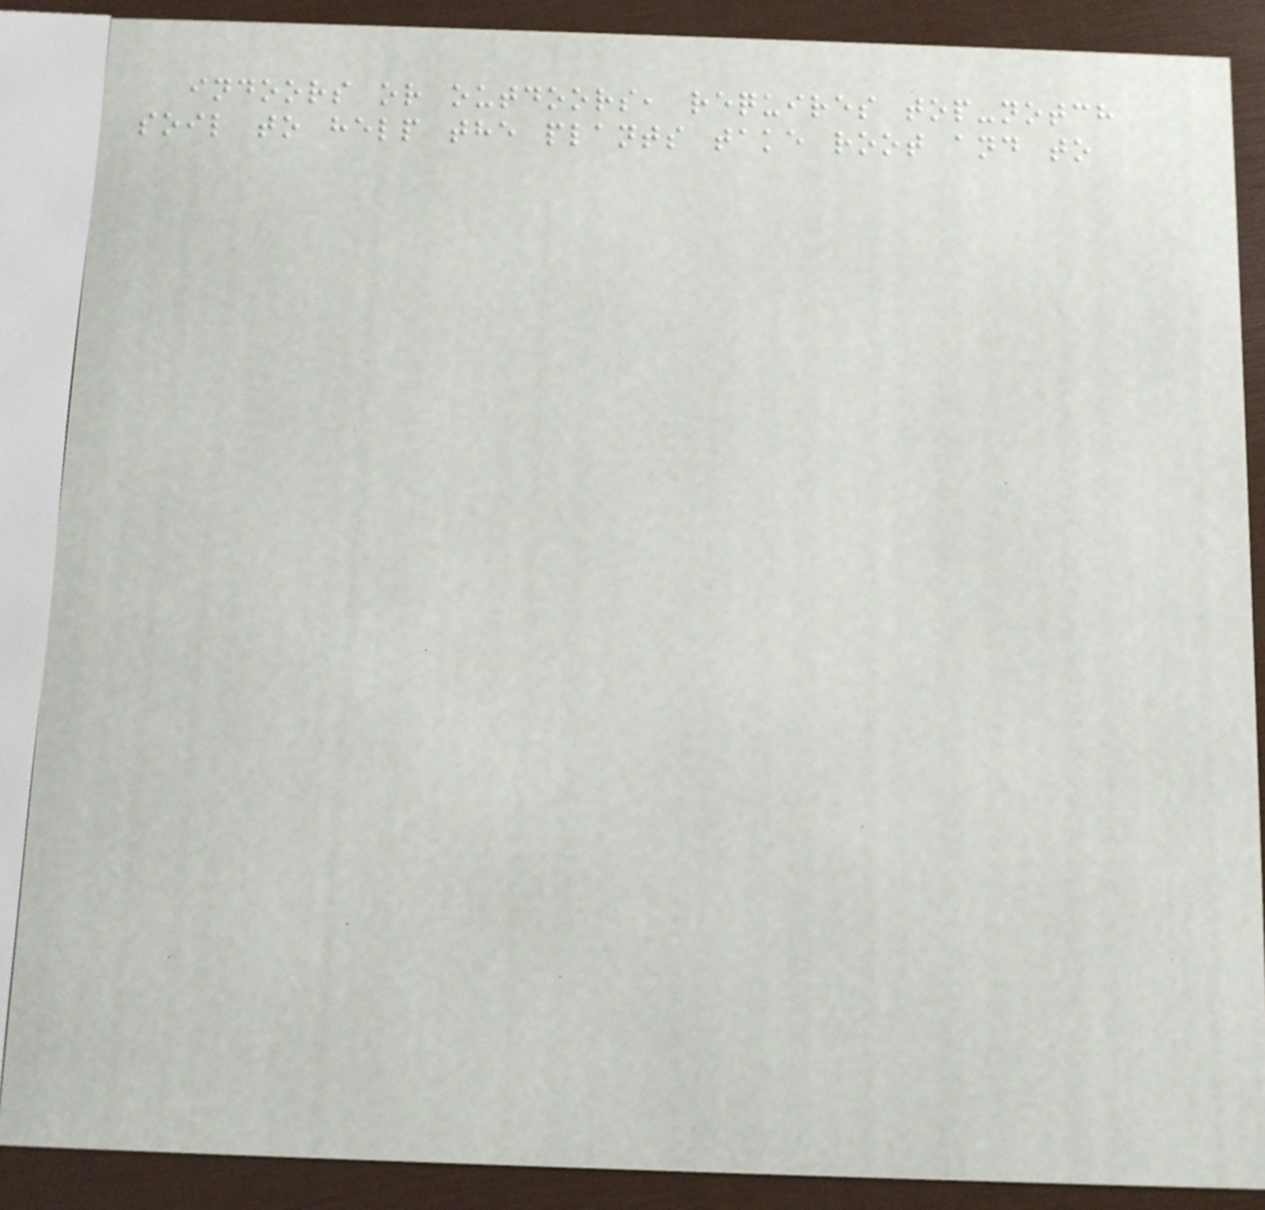indoors or outdoors, requires top-notch
soil to help the plants take root and to
